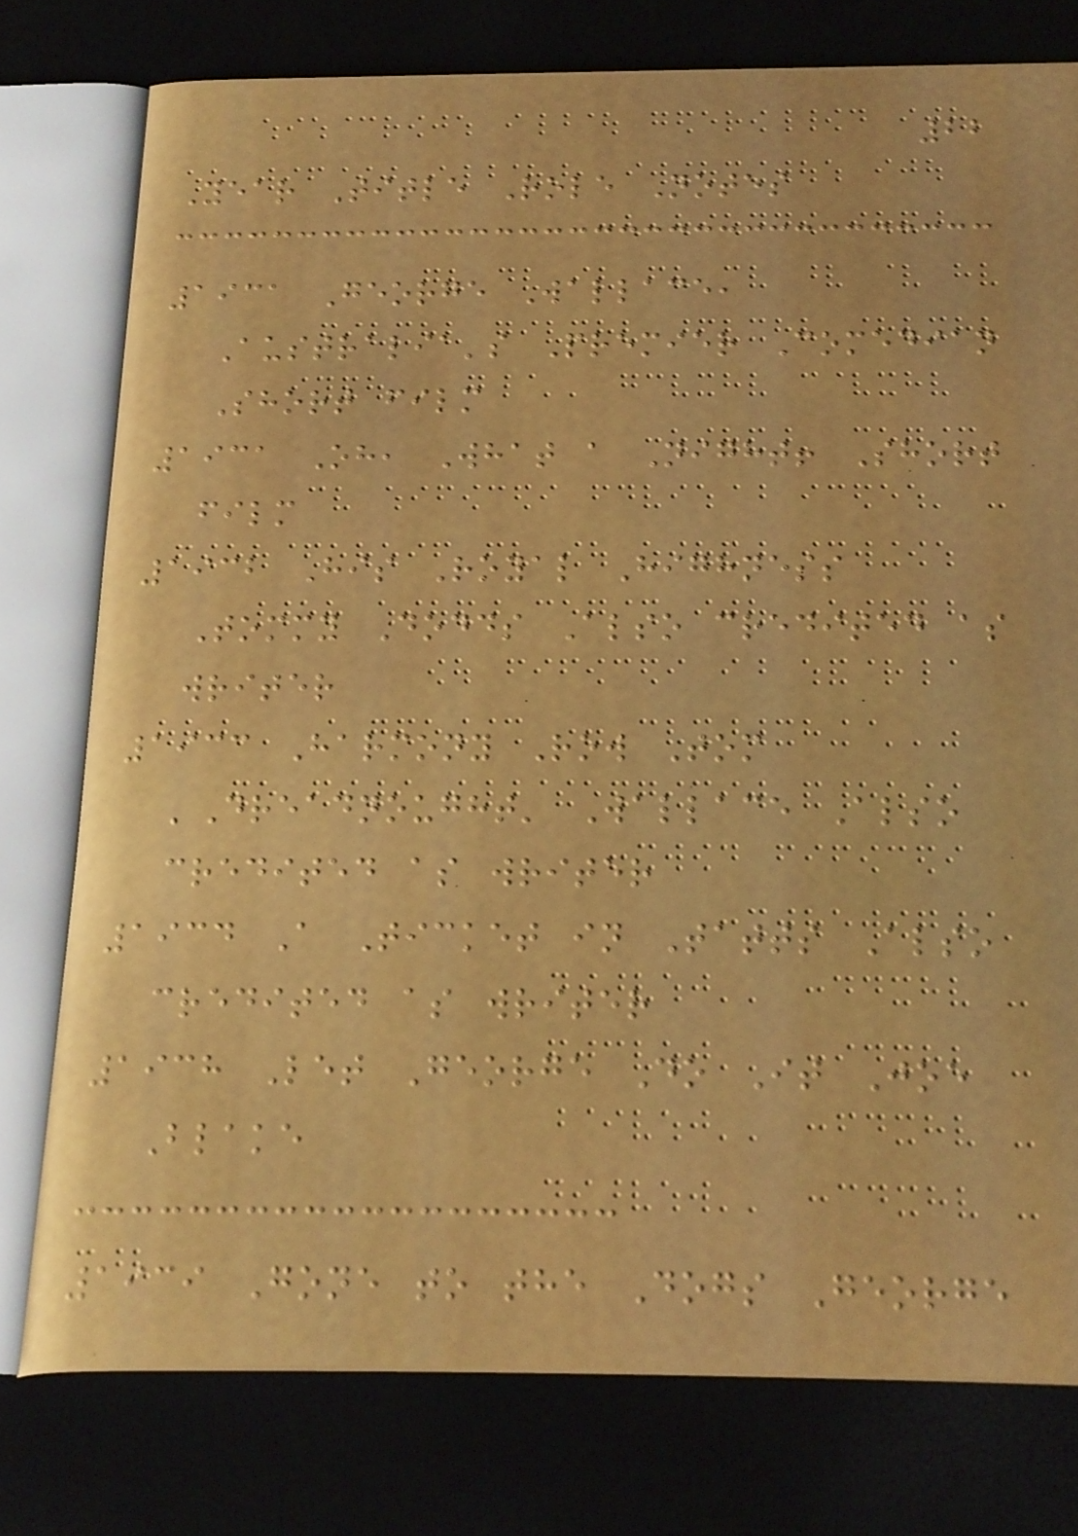22
Year Title Role Notes
1931 George Wallace,
Australia's Premier Comedian
Short film
1931 Oh, What a Night! Short
film
1932 His Royal Highness
Tommy Dodds Also credited as
writer
1933 Harmony Row Tom
'Dreadnought' Wallace Also
credited as writer
1934 A Ticket in Tatts Also
credited as writer
1938 Let George Do It Joe
Blake
1939 Gone to the Dogs George
